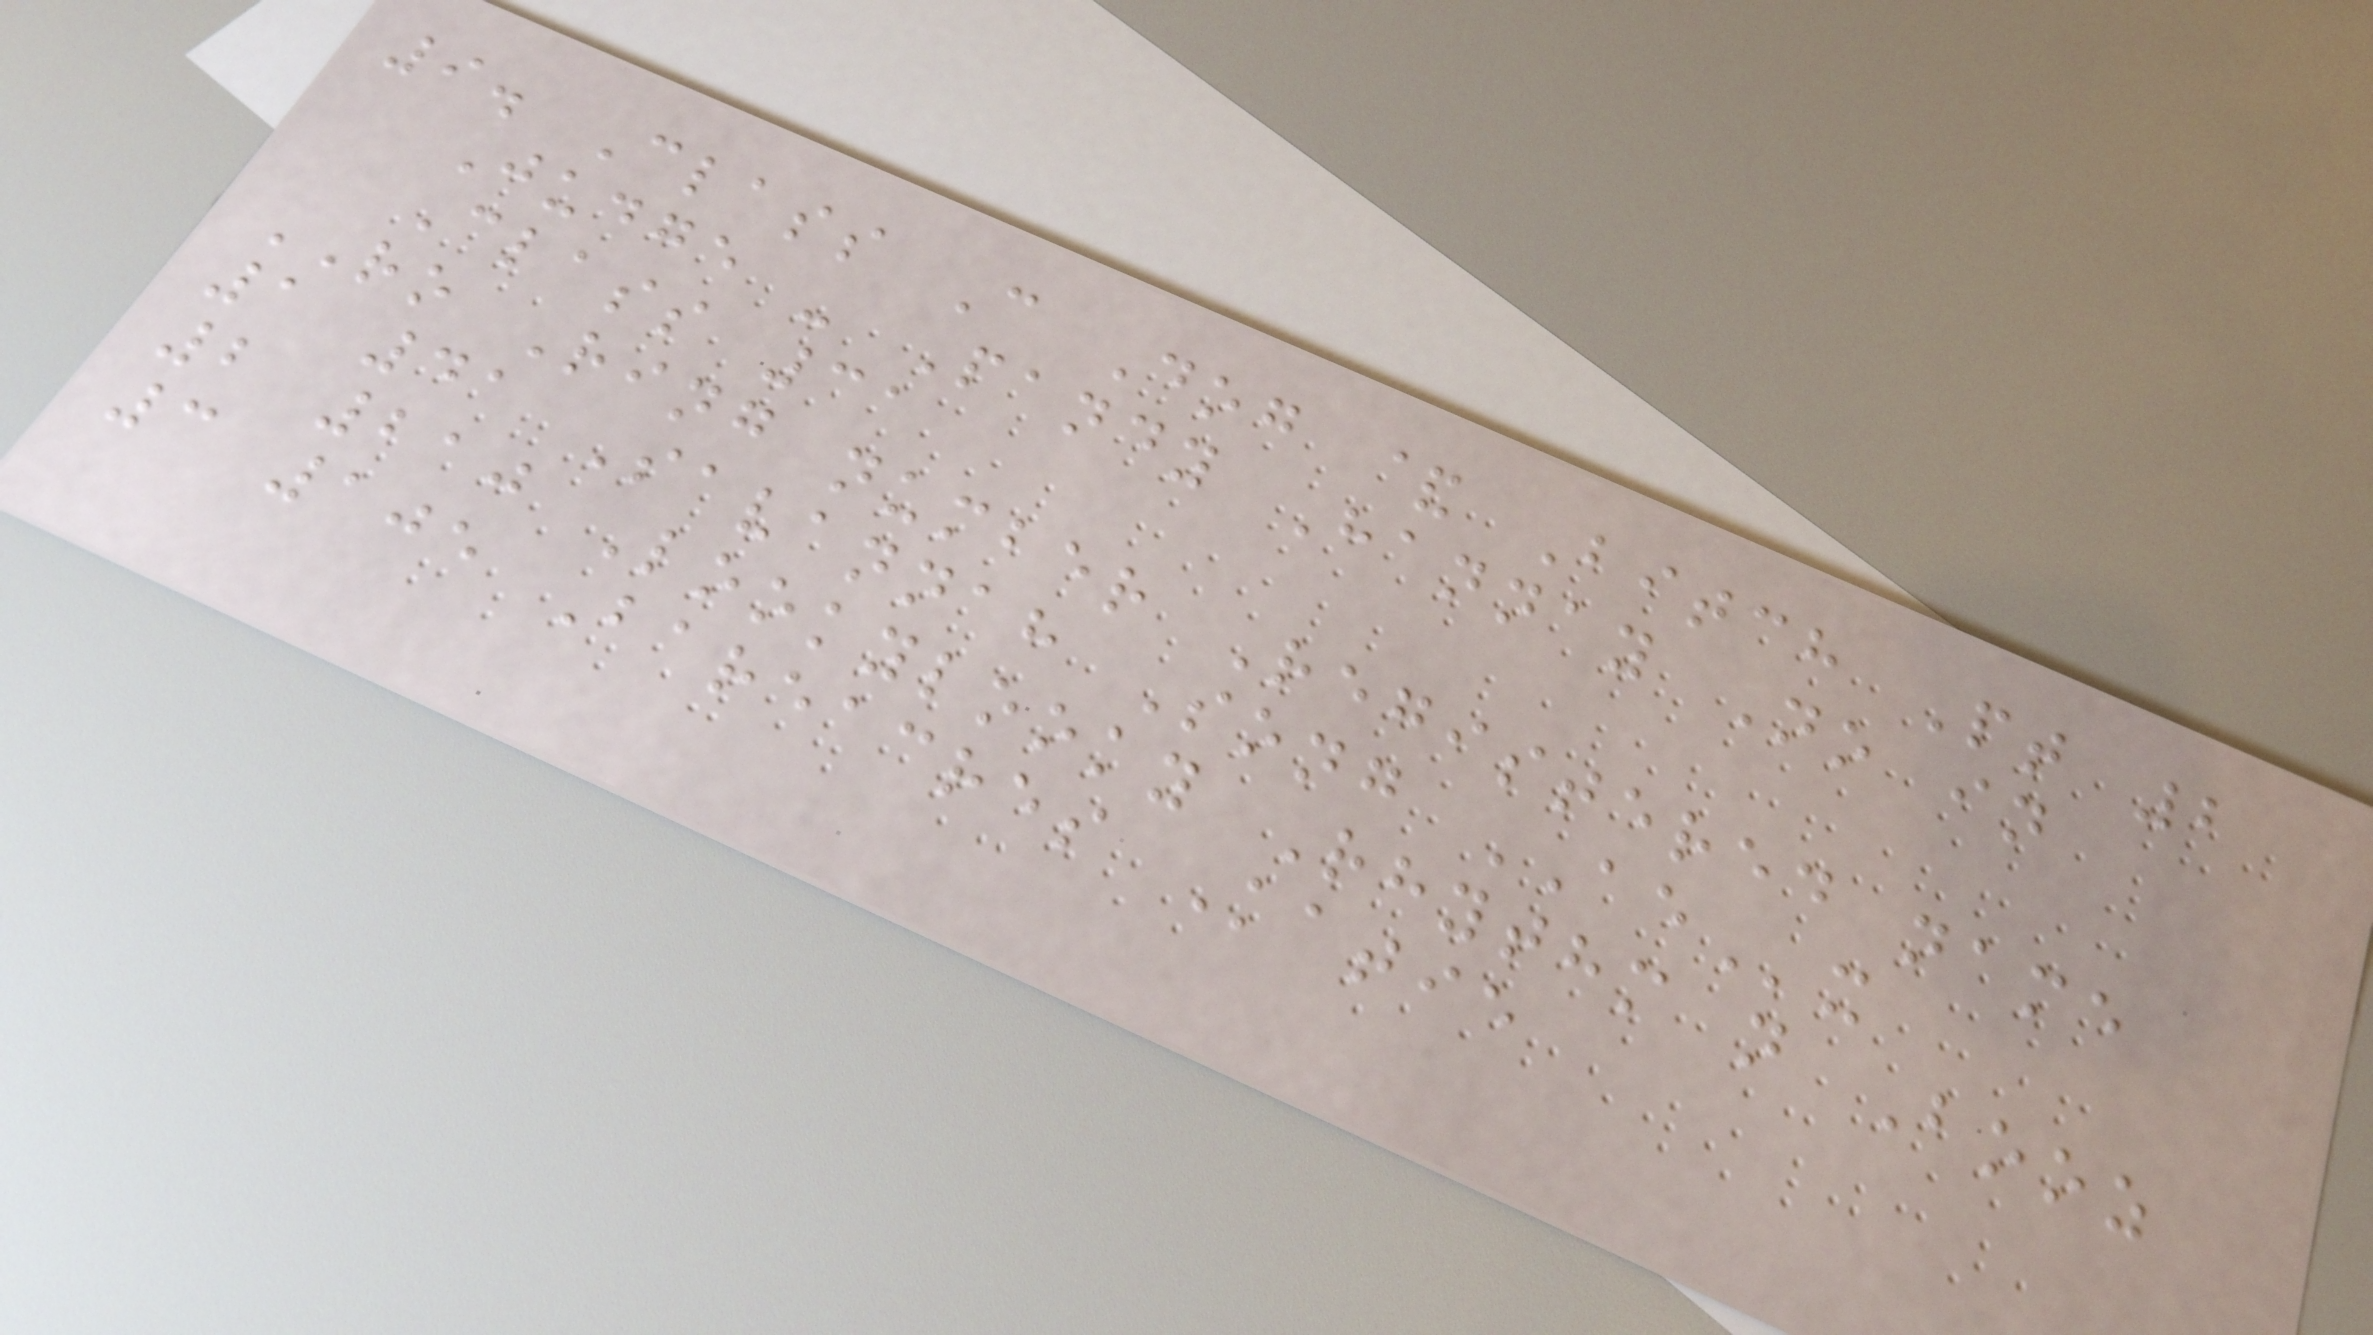9. Class C Dog & Bitch Pt 2
Judge - Pandy Hannay No in
Class 31
RO Ring number Registered name
1 41 Savannah Song AEx
2 210 Lookylooky Rhythm n Booz
3 105 Bareacres Katie
